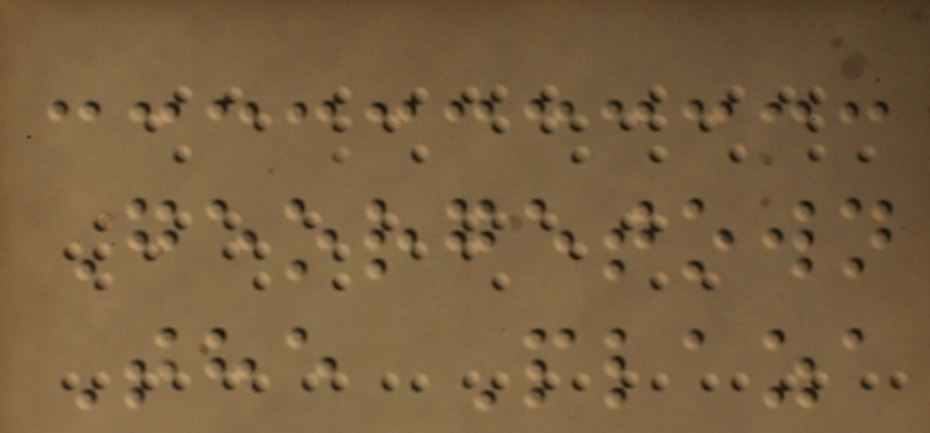Georgetown
The Plaza
